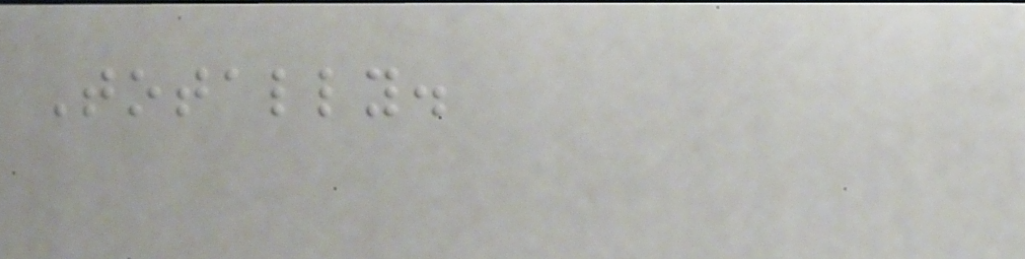Totally.
